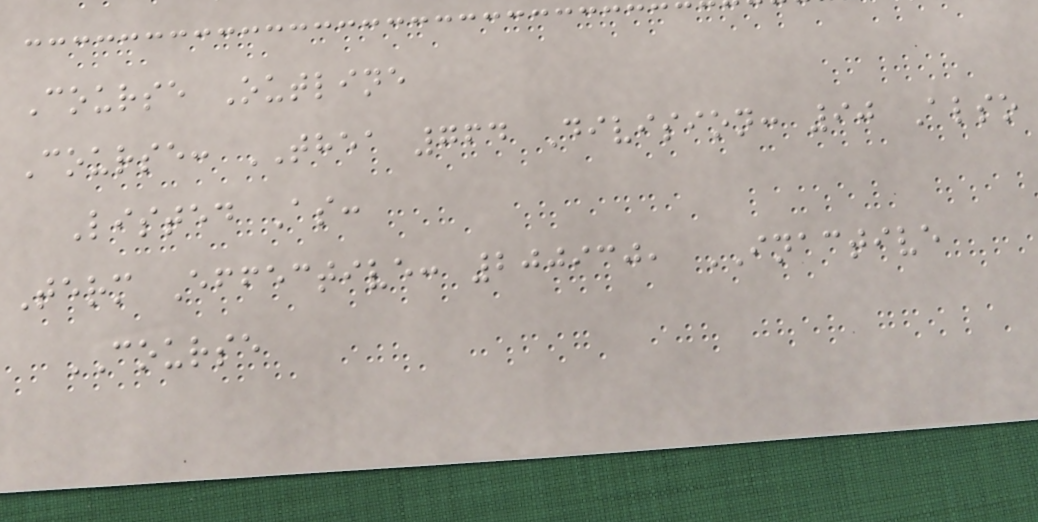Course Outline
Course: THEA 764 Division: 90 Also
Listed As:
Term Effective: 200930, INACTIVE
COURSE
